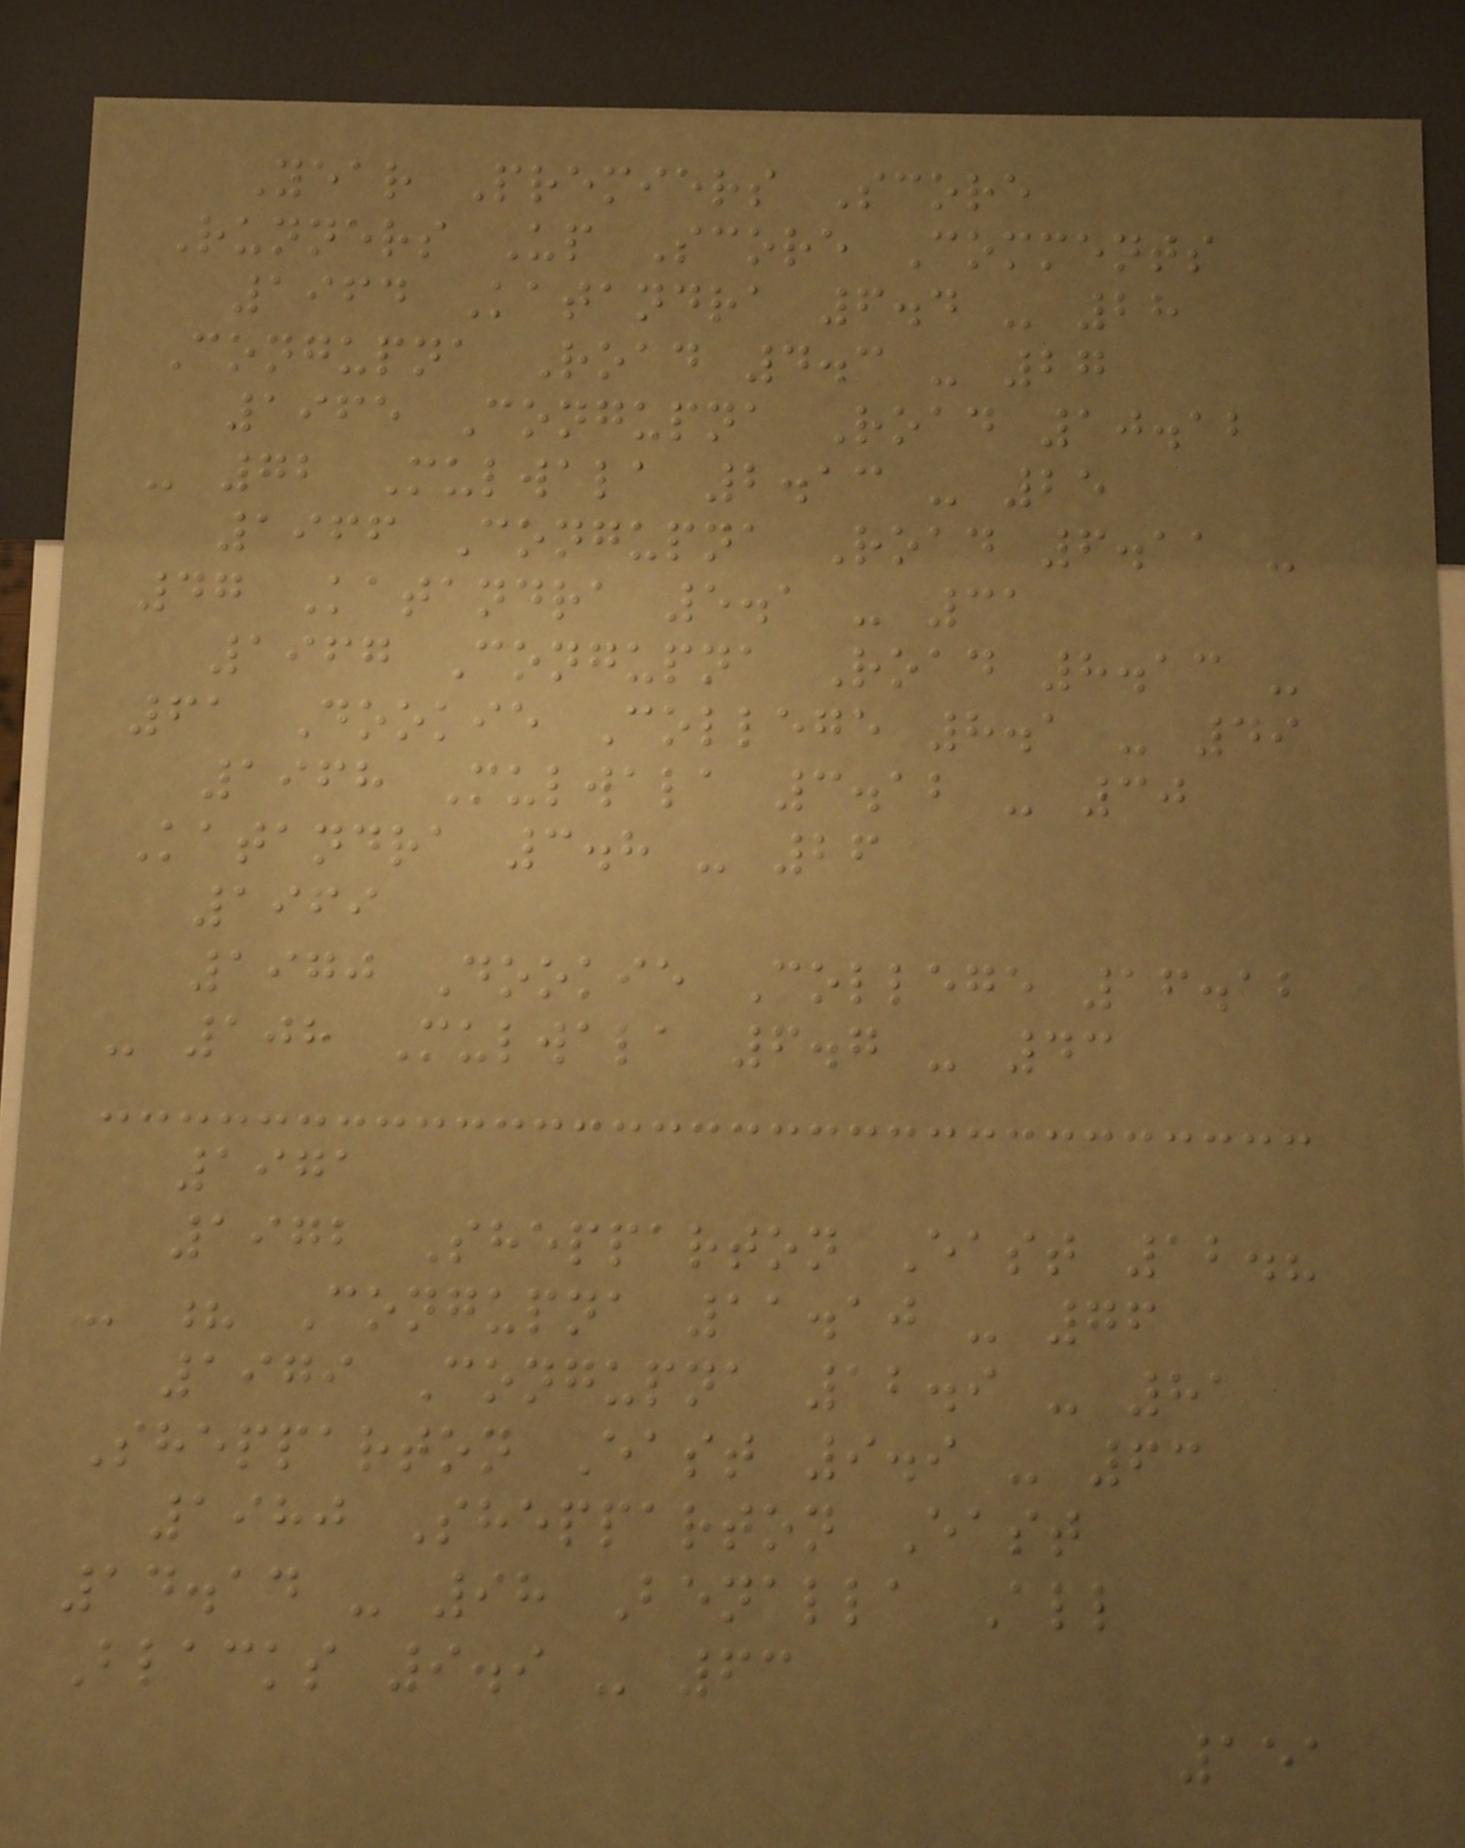Year Premiers Score
Runners Up Score Comments
1964 Katandra 6.4 - 28
Congupna Road 4.3 - 27
1965 Congupna Road 10.12
- 72 Mulwala 2.13 - 25
1966 Congupna Road 6.11 -
47 Katandra 5.1 - 31
1967 Congupna Road 8.13 -
61 Dookie College 8.1 - 49
1968 Mulwala 3.12 - 30
Katandra 3.8 - 26
1969
1970 Dookie College 16.12
- 108 Mulwala 6.7 - 43
1971
1972 Shepparton East 12.?
- ? Congupna 11.10 - 76
1979 Congupna 12.9 - 81
Shepparton East 9.9 - 63
1980 Shepparton East
14.14 - 98 Benalla All
Blacks 9.9 - 63
151
